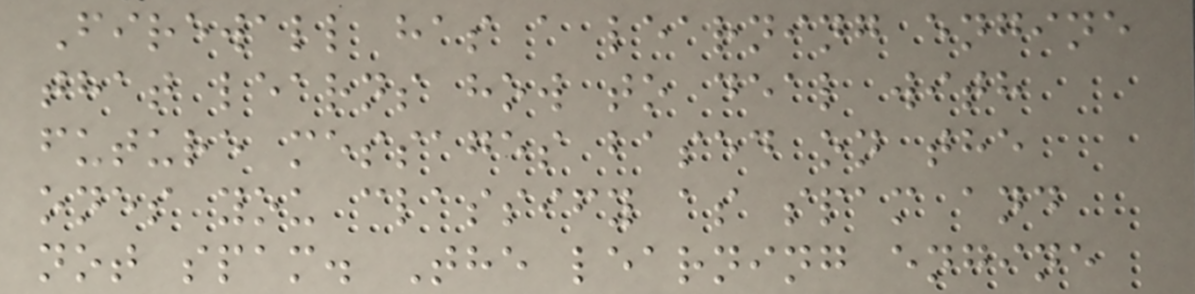Firewall has a learning engine
that learns how to deal with
future messages based on the
ones you classify as spam and
not spam. The learning engine
